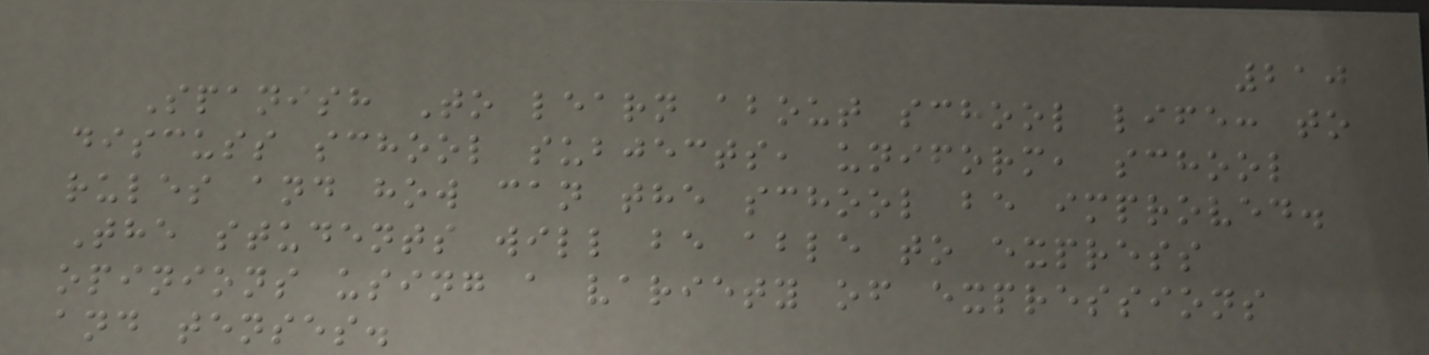210
Spanish To learn about school life: to
discuss school subjects, uniform, school
rules and how can the school be improved.
The students will be able to express
opinions using a variety of expressions
and tenses.
